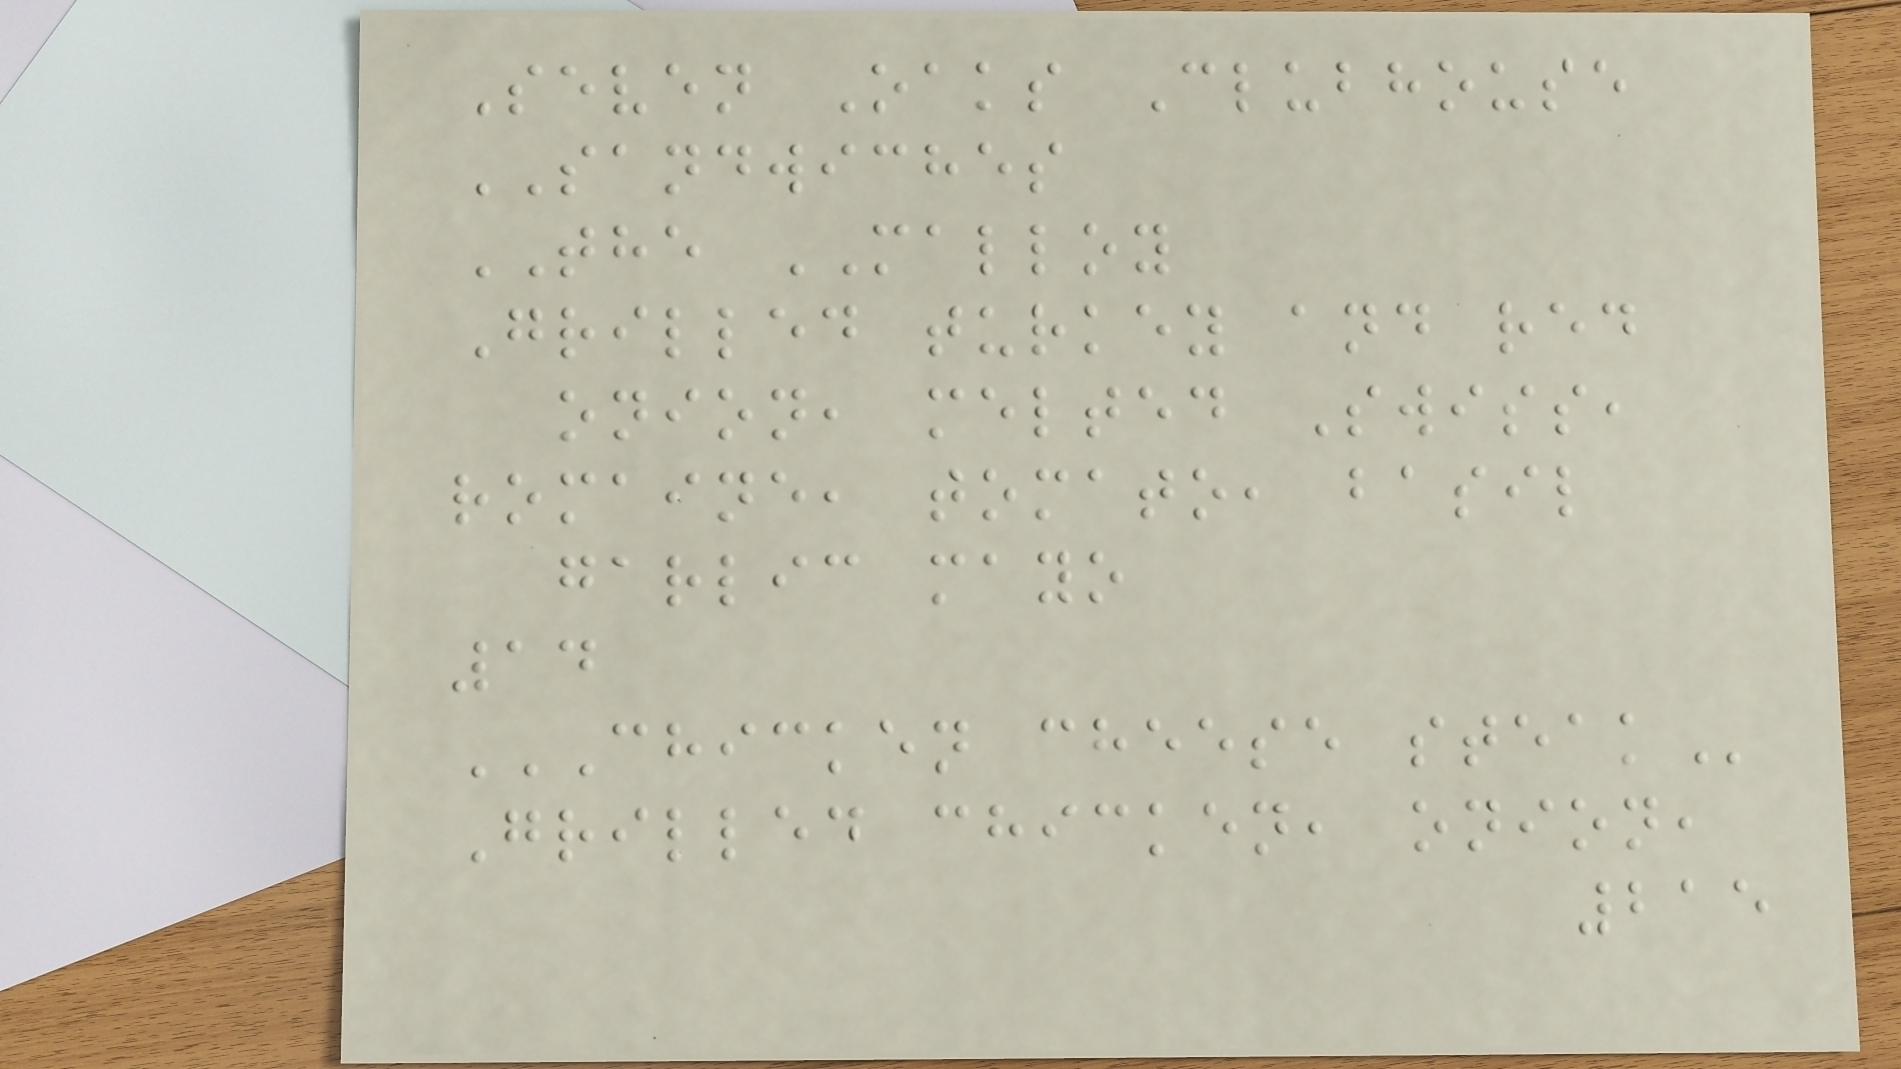Seven Oaks Clubhouse
SANDWICHES
THE MALLOY
Grilled turkey and red
onion, melted Swiss,
romaine, tomato, basil
garlic mayo
14
CHICKEN CHEESE STEAK
Grilled chicken, onion,
215
